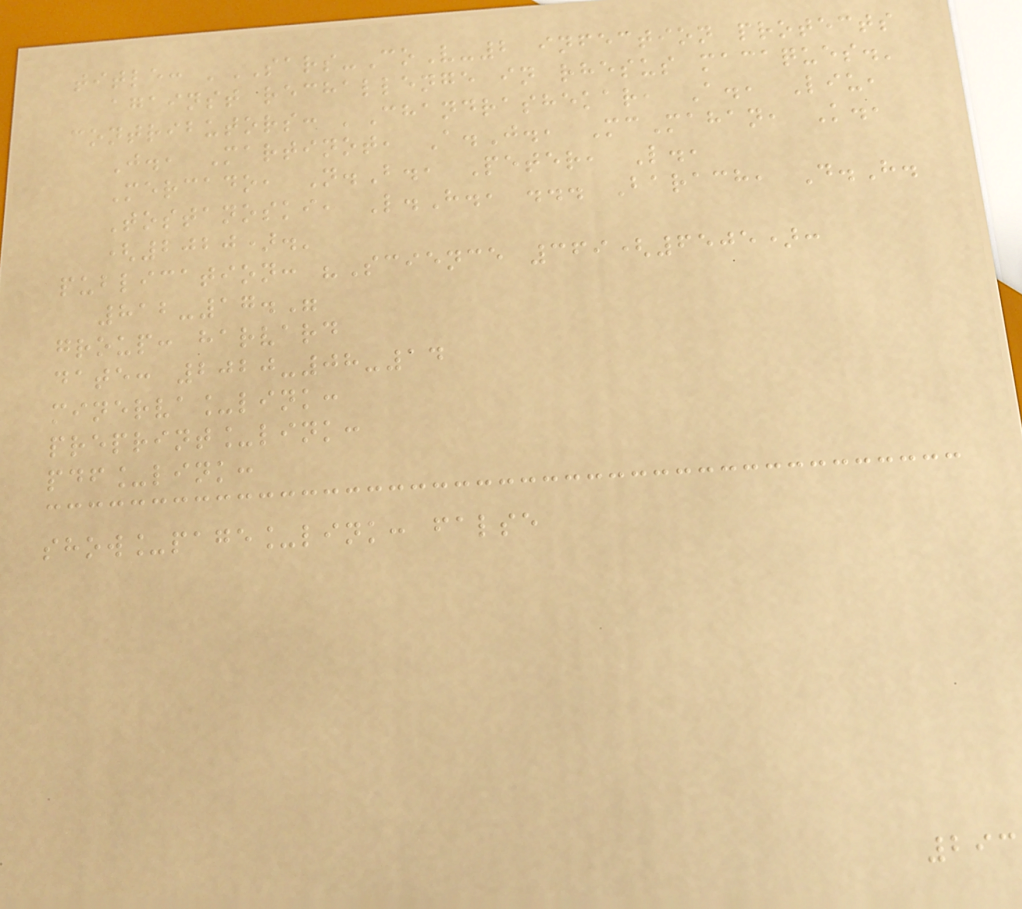title: 'SARS-CoV-2 infection protects
against rechallenge in rhesus macaques.'
contributors: 'Chandrashekar, A., Liu,
J., Martinot, A.J., McMahan, K.,
Mercado, N.B., Peter, L.,
Tostanoski, L.H., ... Barach, D.H.
(2020).'
publication: "Science 369(6505):
812-17."
group: harvard
date: 2020-08-14
minerva_link:
preprint_link:
pdf_link:
show_page_link: false
293
